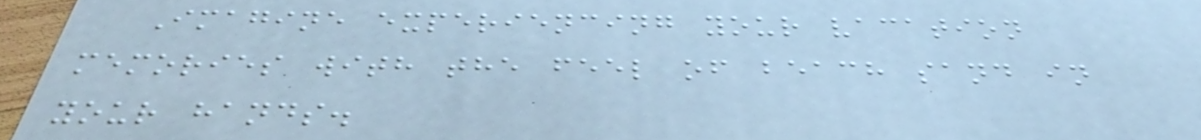Imagine experiencing your vacation
memories with the feel of beach sand in
your hands.
